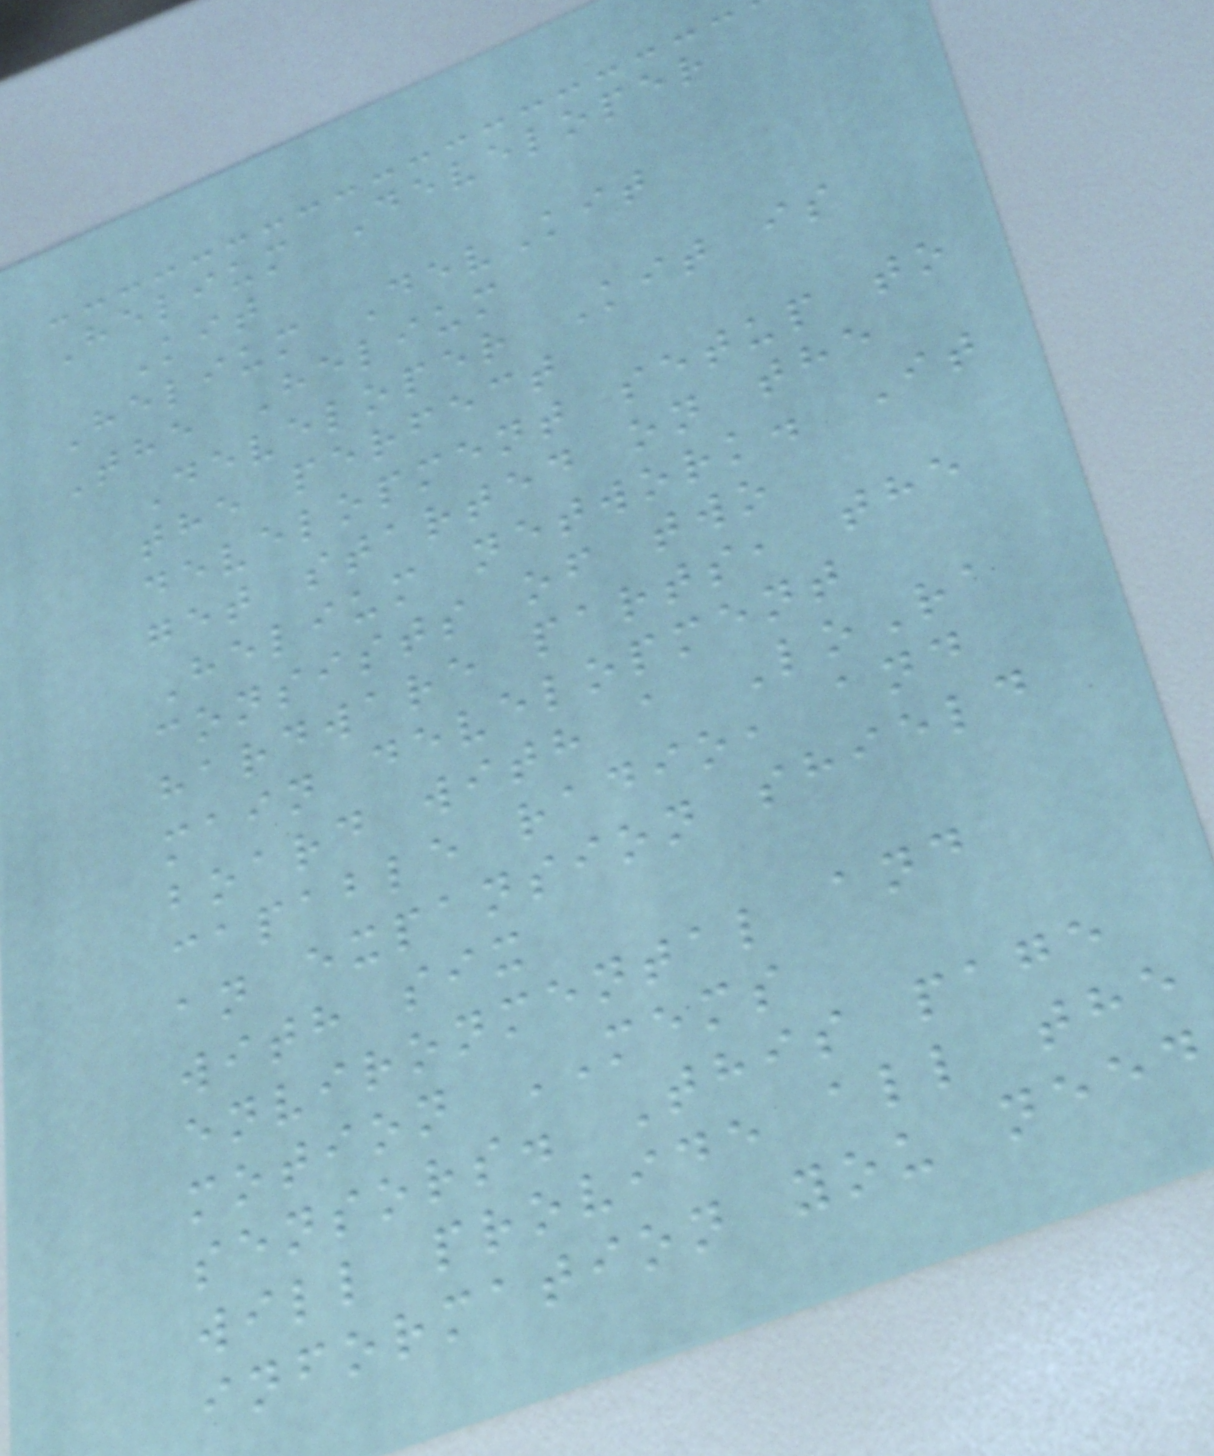Helium Developer
Kit
Helium DevKit
The Helium
Developer Kit is
the perfect
development setup to
get started on the
Helium network. It
consists of two
hardware parts, the
main development
board with a LoRa
capable radio, and
an expansion shield
with six
environmental and
motion MEMS
sensors. This page
will provide all the
information you need
